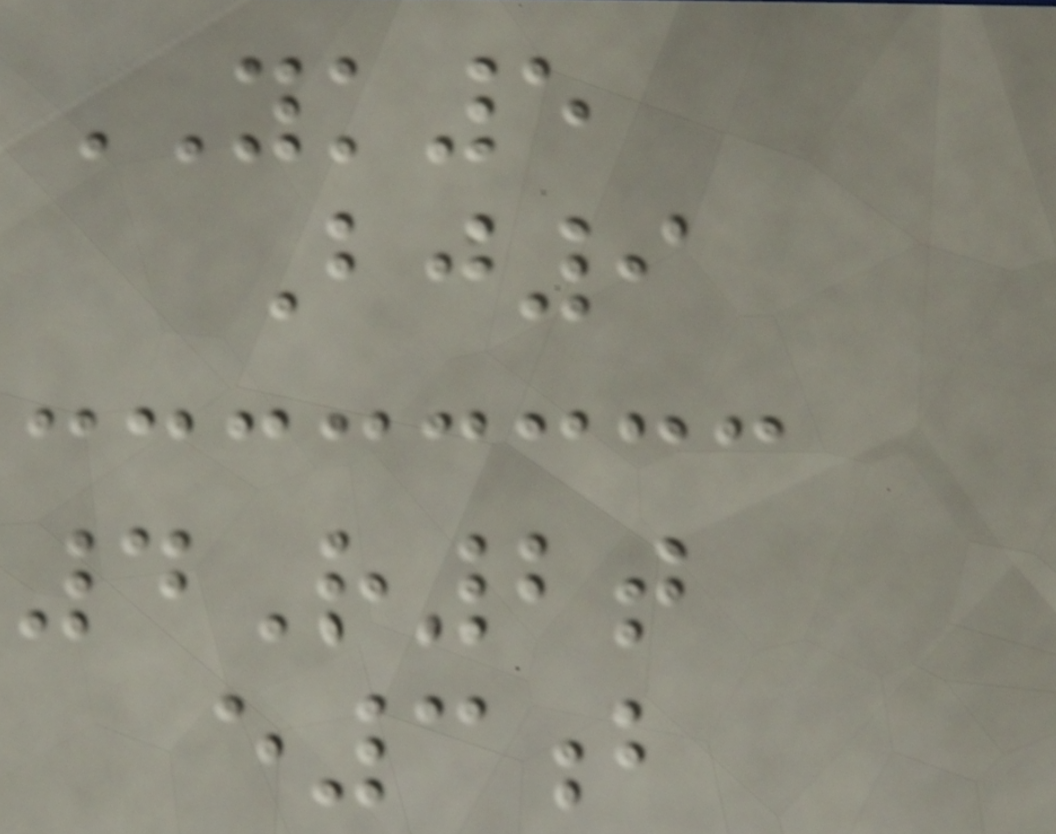YK5
Bj9
4R2t
e3b
